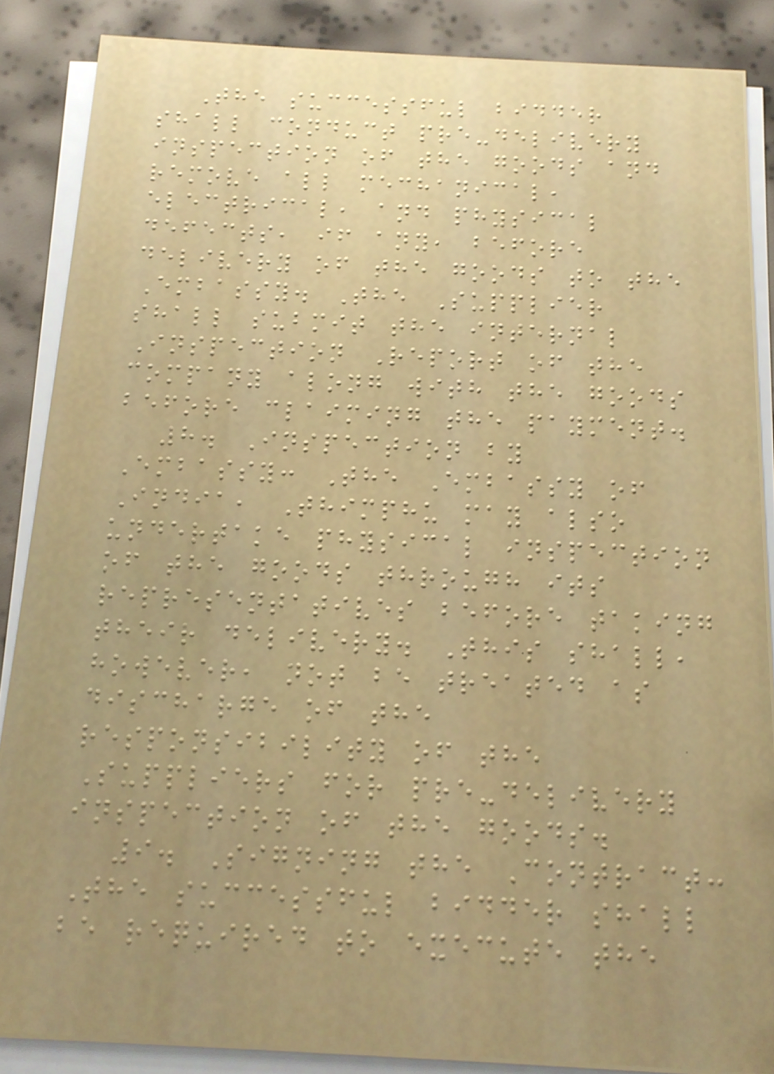The successful bidder
shall conduct pre-delivery
inspection of the goods and
remove all mechanical,
electrical, and physical
defects, if any, before
delivery of the goods to the
Embassy. The Supplier
shall submit the internal
Inspection Report of the
company along with the goods
before claiming the payment.
8. Inspection by
Embassy: The Embassy of
India, Thimphu may also
undertake physical inspection
of the goods through its
representatives before taking
their delivery. This shall,
however, not be treated as
discharge of the
responsibility of the
Suppliers for pre-delivery
inspection of the goods.
9. Signing the Contract:
The successful bidder shall
be required to execute the
